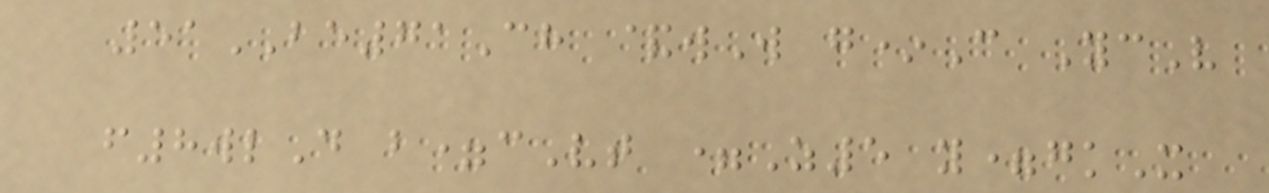51BE71Ch &wW g*C YcV
f8wlD b=cVt =Z5 y=gkX
